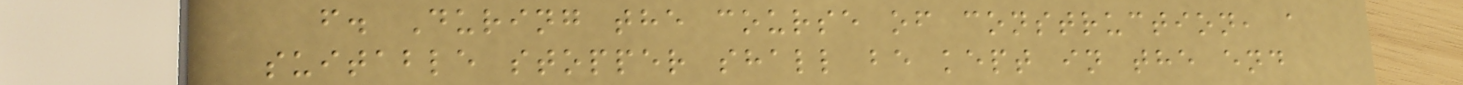f. During the course of construction, a
suitable stopper shall be kept in the end
